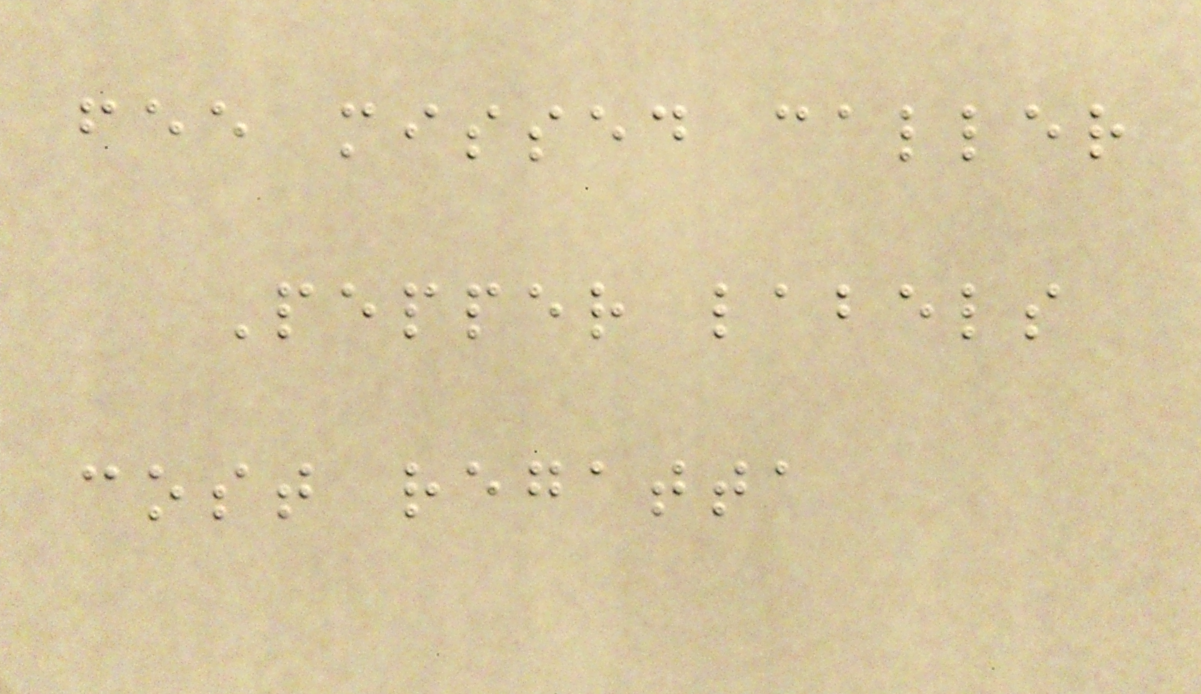fee missed caller
Pepper labels
cost regatta
